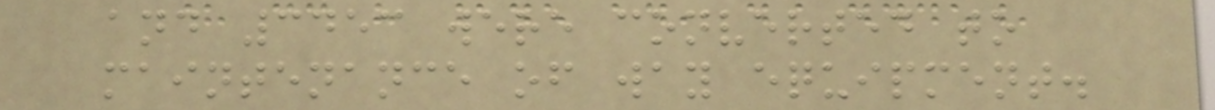and 3453 were converted to
maintenance of way equipment.
